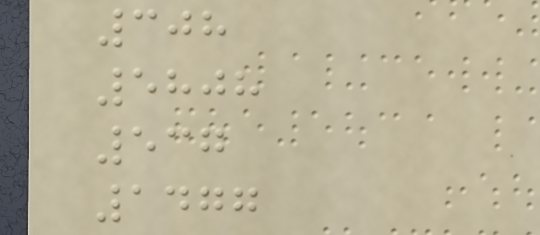308
5808
537
1477
